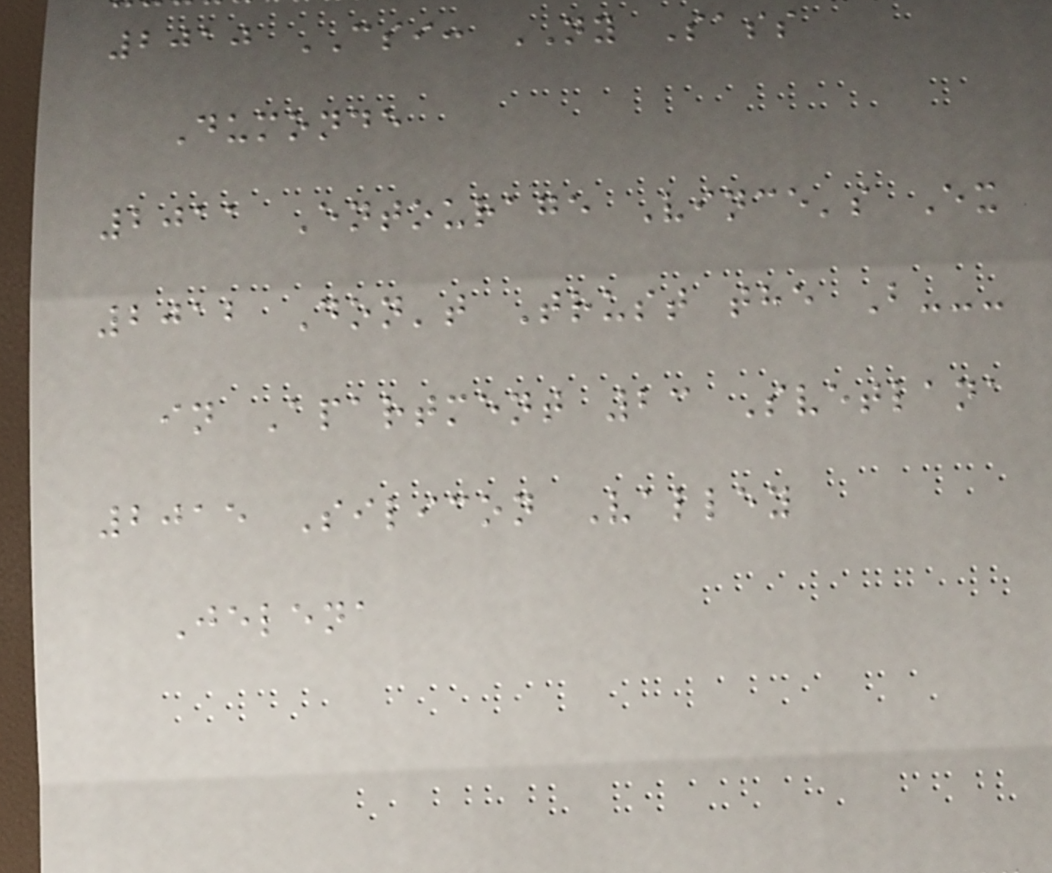2010 CSI: NY Sass
Dumonde
2011 Entourage Vince's Ex
2012 Don't Trust the B---
in Apartment 23 Svetlana
2015 Silicon Valley
Jelena
